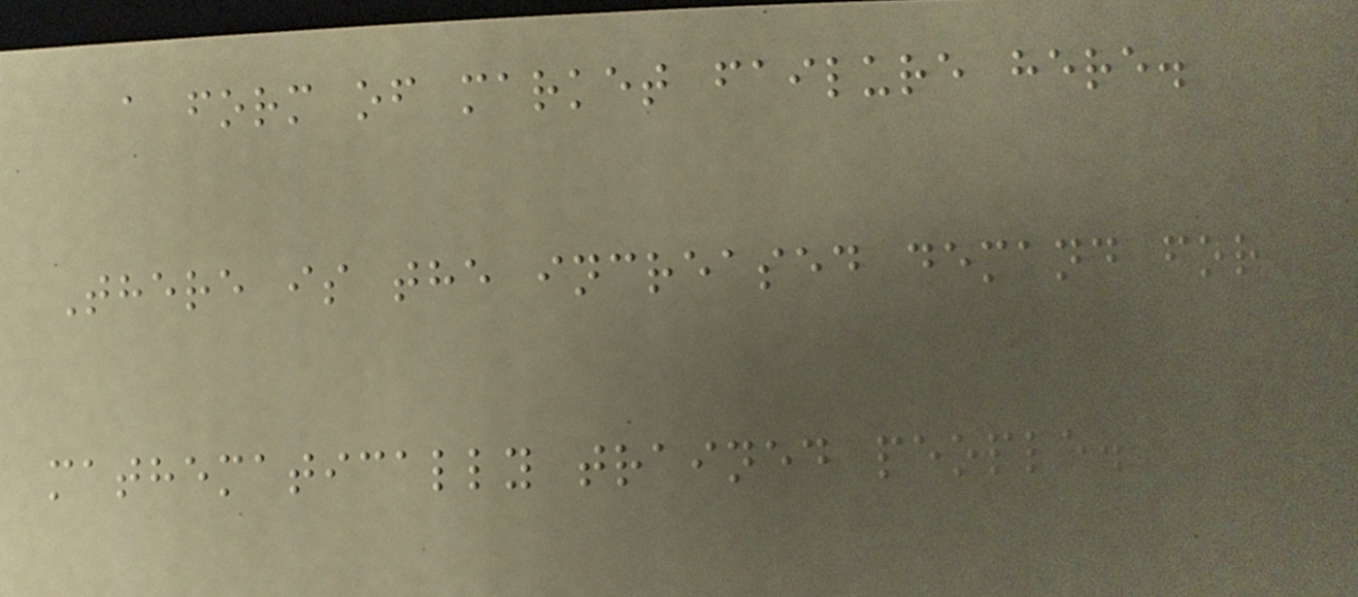a form of market failure here.
There is the increased demand for
mathematically trained people.
